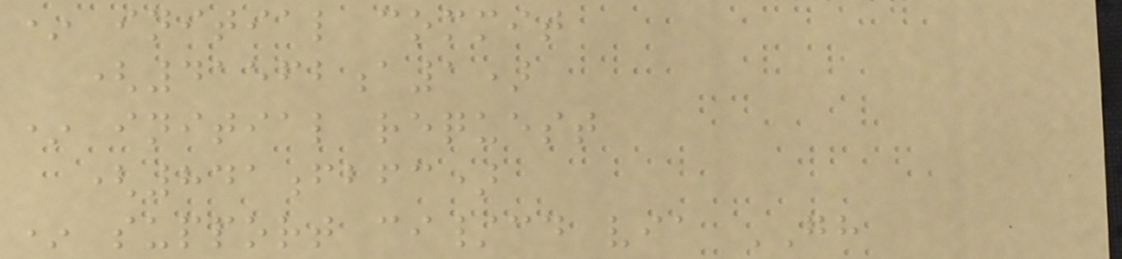* initial commit
(41562a1)
* initial request
(841fbfc)
* support ci/cd via GH
